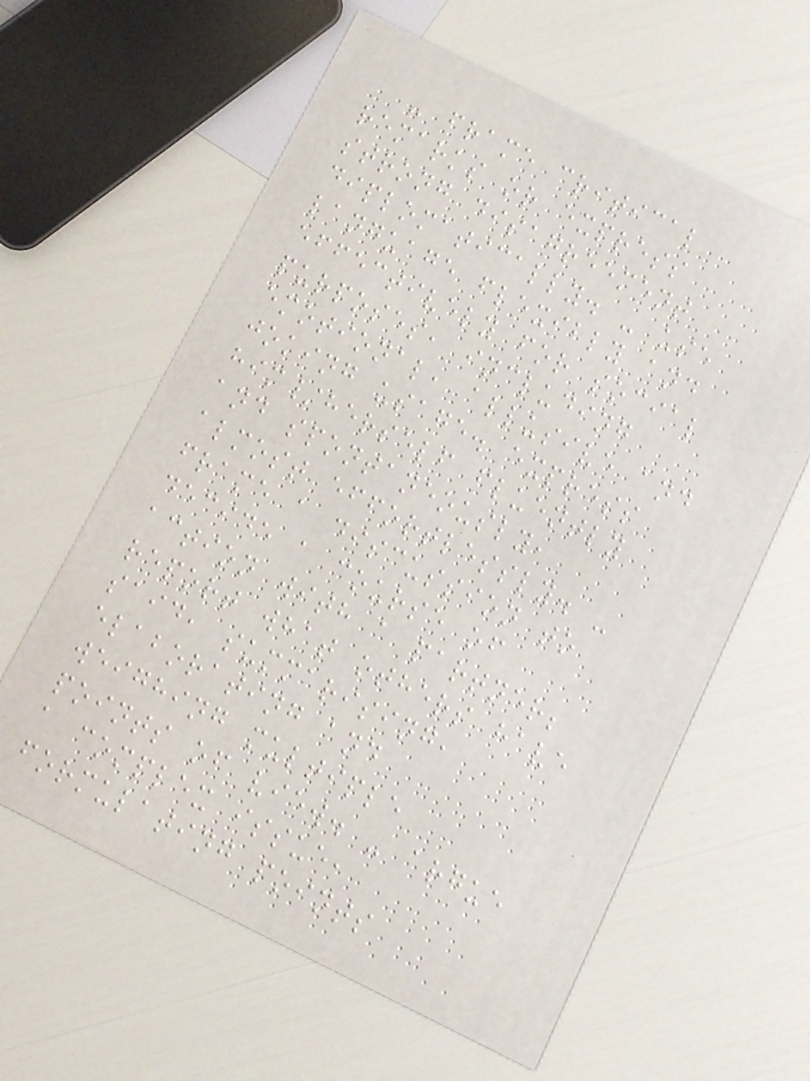- frame critical
remarks or express
strong disagreement
diplomatically. - use
language flexibly and
effectively for social
purposes, including
emotional, allusive and
joking usage. express
him/herself fluently
and spontaneously,
almost effortlessly. -
frame a discussion to
decide a course of
action with a partner;
report what others have
said, summarising,
elaborating and
weighing multiple
points of view. - argue
a complex issue,
formulating points
